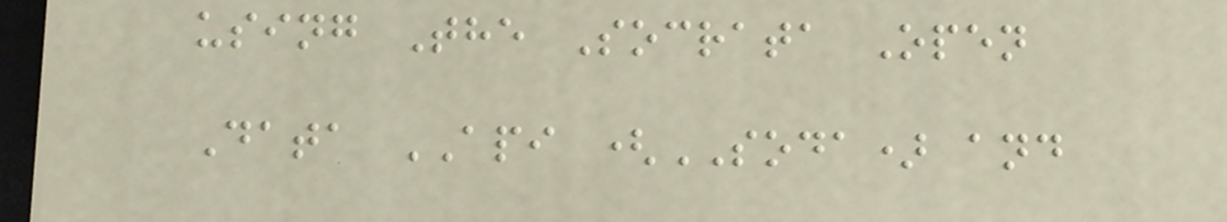using The Socrata Open
Data API (SODA) and
